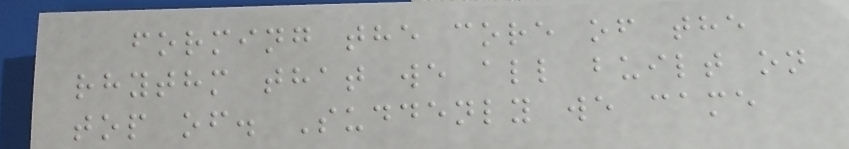forming the core of the
rhythm that we all built on
top of. Suddenly we came
